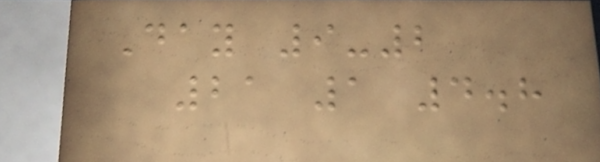Day 9-2
21 1 4.8
